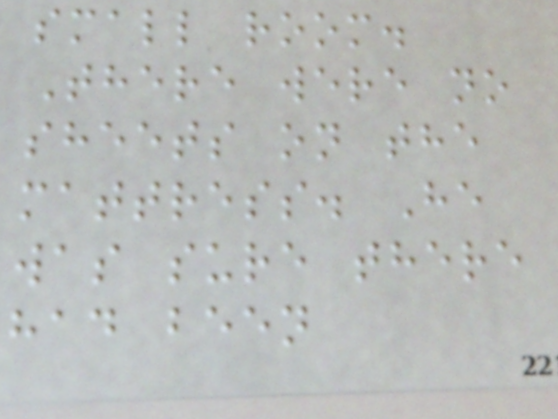small room.
There were no
sheets on the
mattress. He
was sure there
had been
